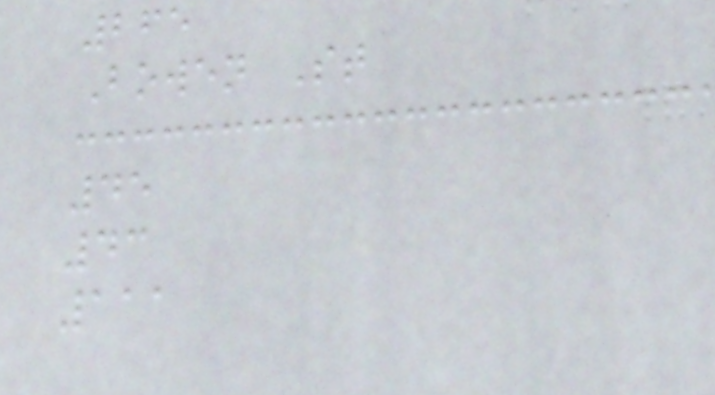265
Bowen St
45
43
111
